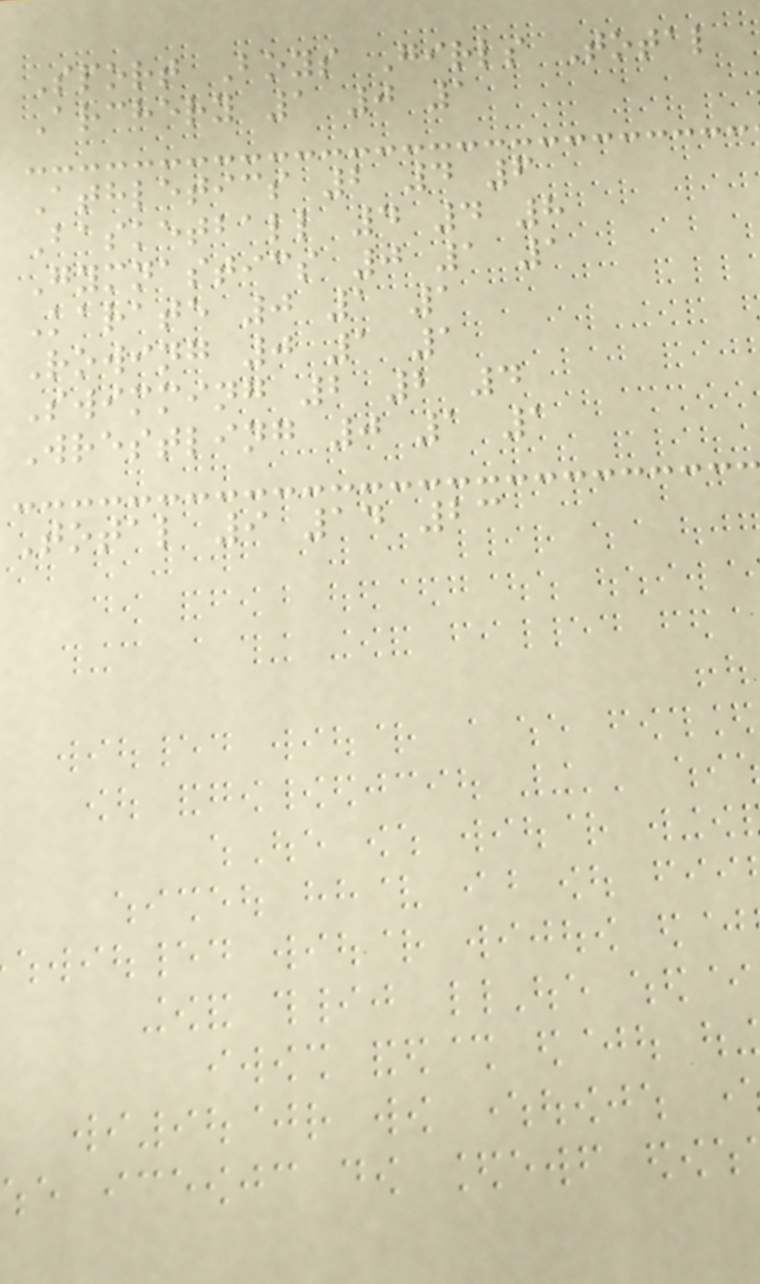Sport Boys Girls Total
Archery 1 0 1
Athletics 2 4 6
Basketball 4 4 8
Gymnastics 0 1 1
Karate 0 1 1
Rowing 0 1 1
Swimming 2 2 4
Wrestling 0 1 1
Total 9 14 23
